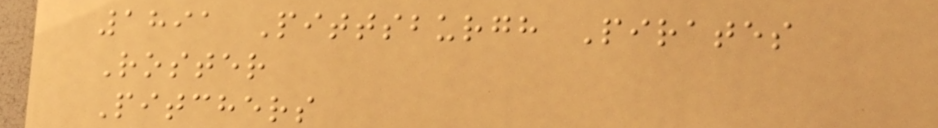1891 Pittsburgh Pirates
Roster
Pitchers
